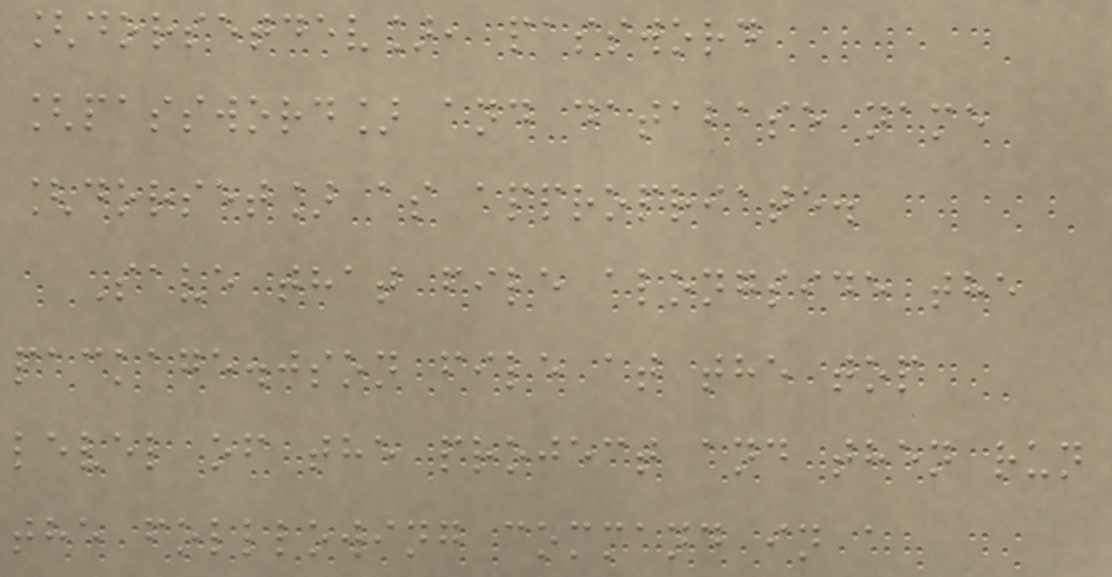[dorsetdev], password
[password] and database name
[dorset] as appropriate.
Save that file alongside the
package.json file at the top
level of the project and then run
the folllowing command in a
